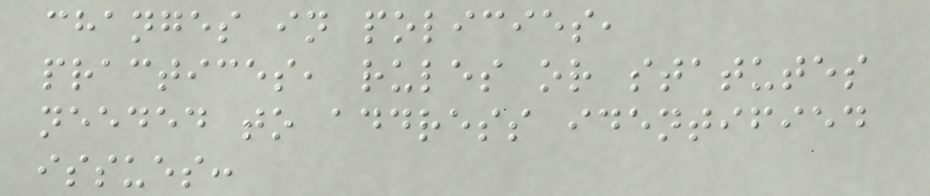changes in policies,
practices, rules or statutes
needed to address identified
issues:
